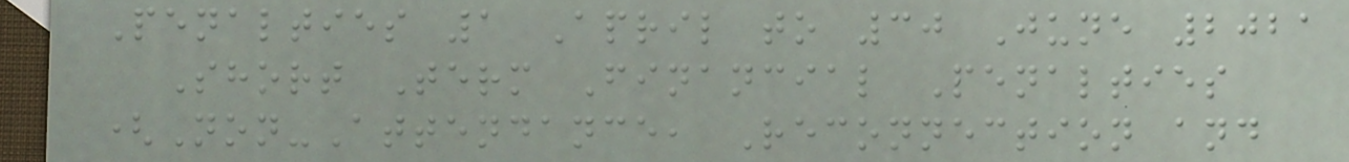Penalties 1 April to 30 June 2021
Short Term Financial Penalties
(Non-Attendance, Reconnection and
